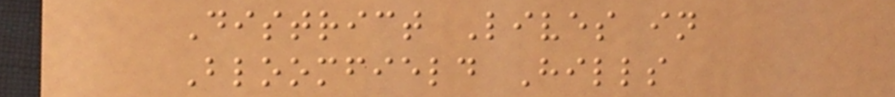District Lives in
Bloomfield Hills
